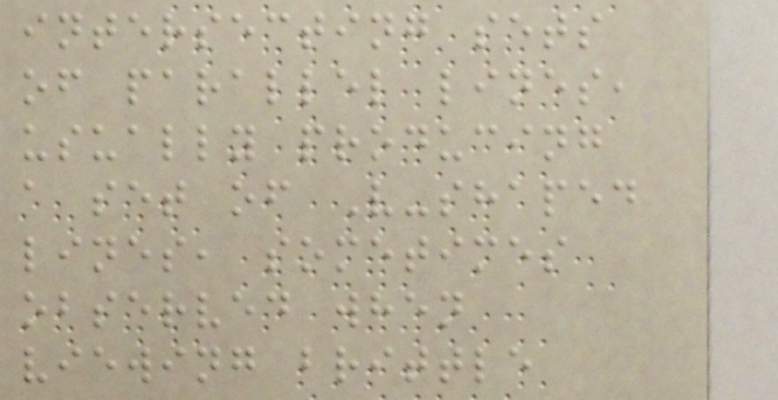intersecting sets
of parallel lines,
usually producing
a set of V-shaped
lines, sometimes
observed when
viewing brittle
